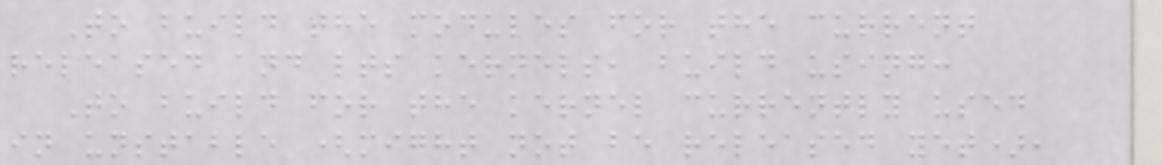To build the modules for the current
released and lts kernels, build using:
To build for the kernel currently used
in unstable (might not be released yet),
